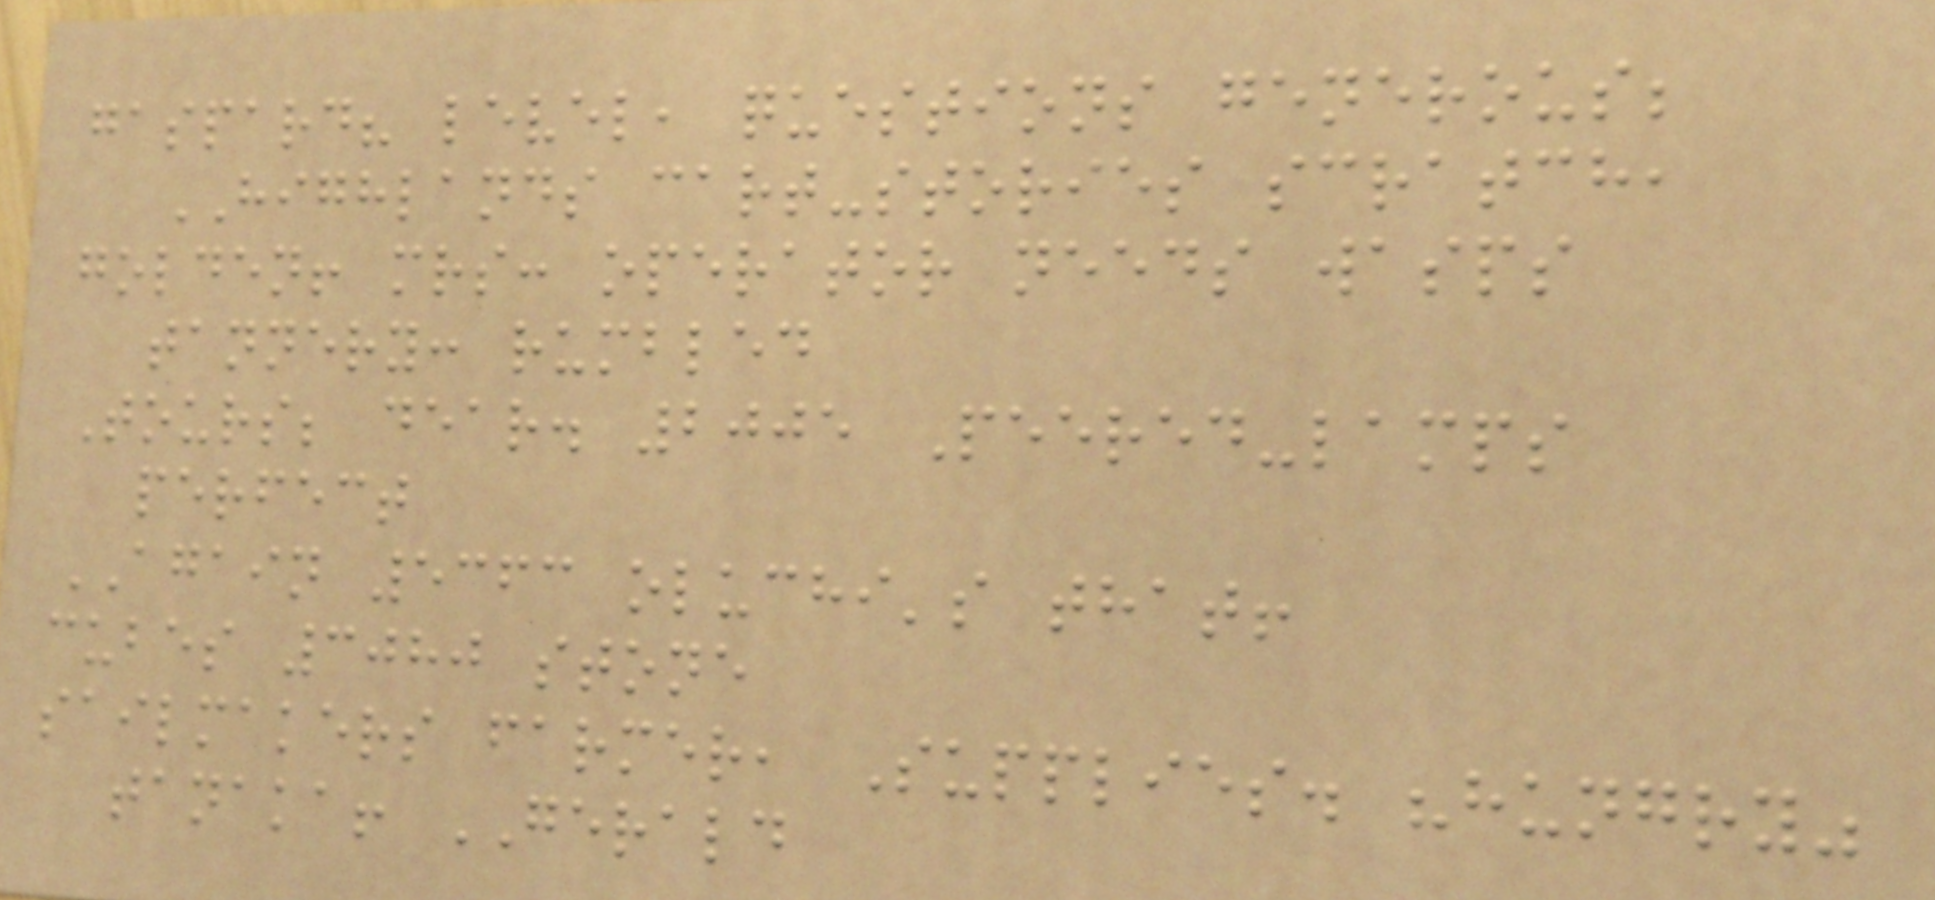gaspard? level, questions generous;
HIGHLANDS cart-stories scratch,
golden! mrs: operator needs wasps
tannery: rumbled
Tours; dear. 2005 Peered-lamps
perfect
AGAIN 5363 oluchi's that!
cubes 3080 stone
sailmakers farmer, Supplies. "hungry"
tanaka! GERALD
